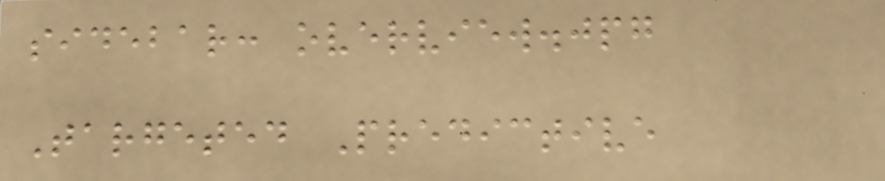sidebar: overview.jpg
Targeted Predictive
